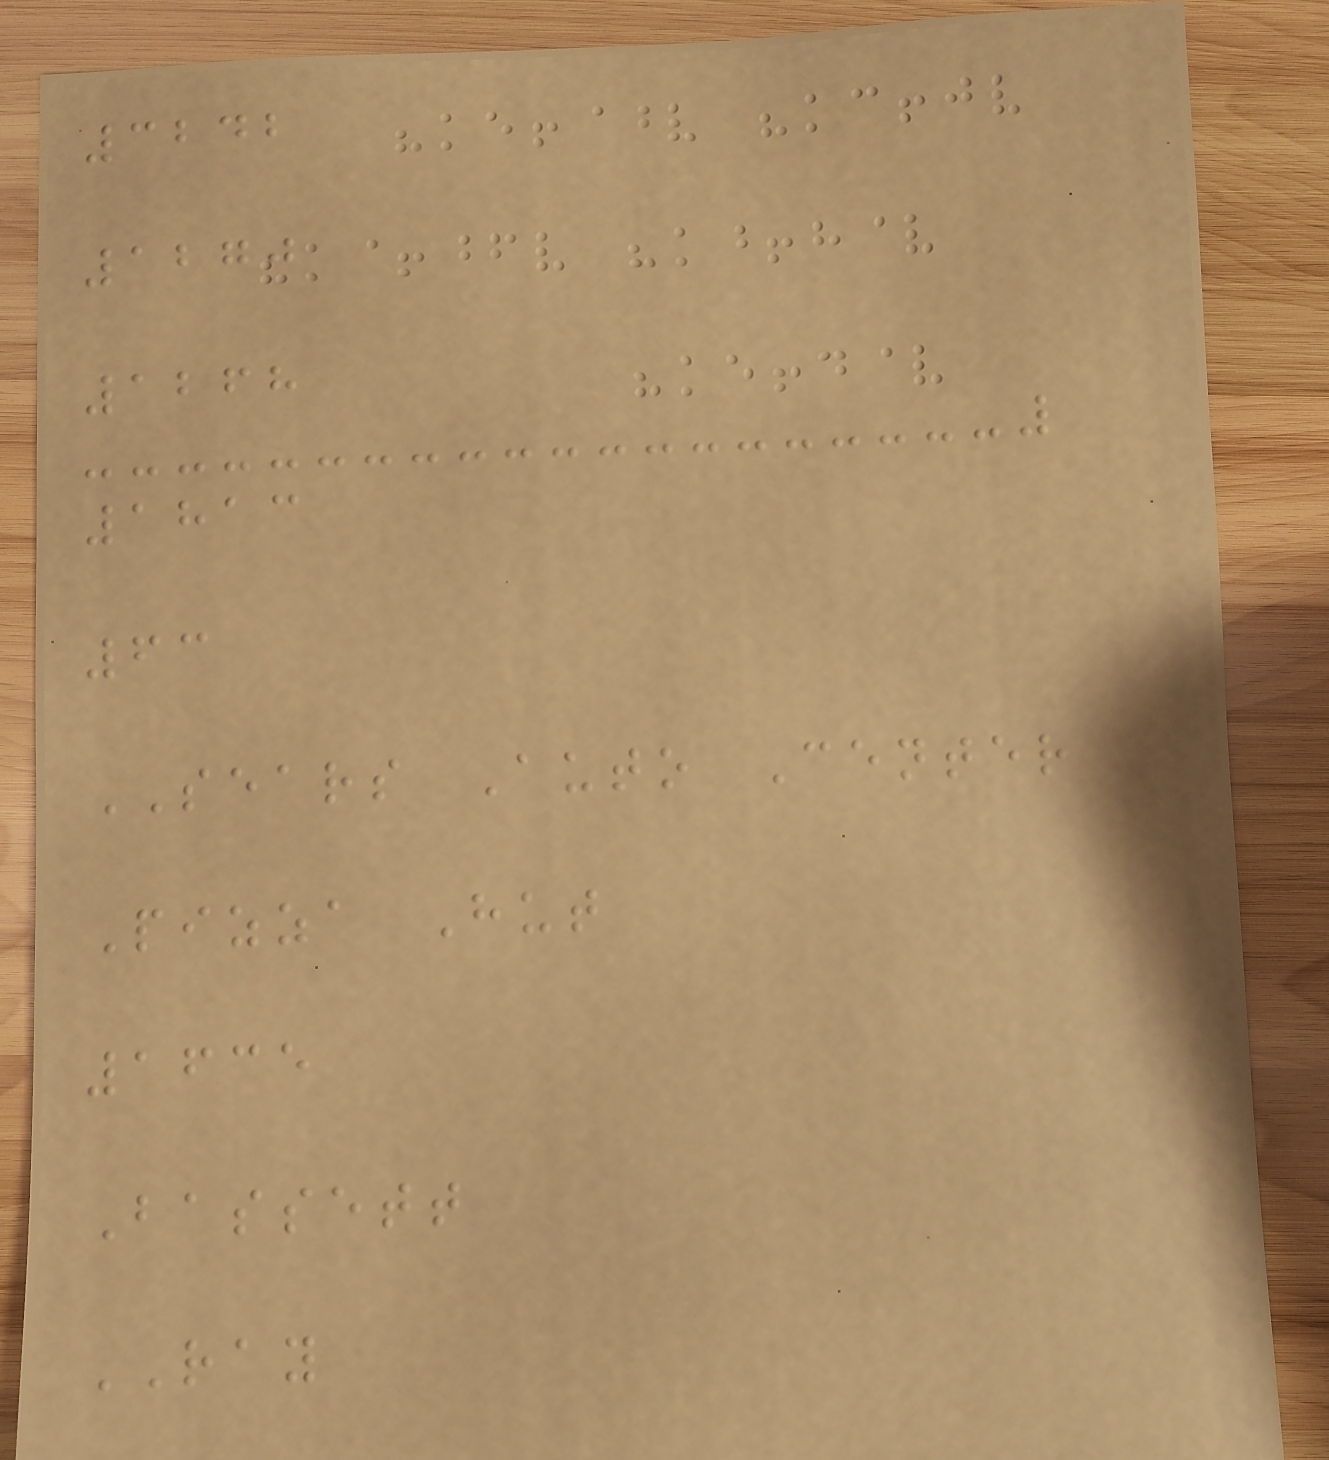3242
1270
1268
1813
63
SEARS Auto Center
Pizza Hut
1635
Bassett
RAY
